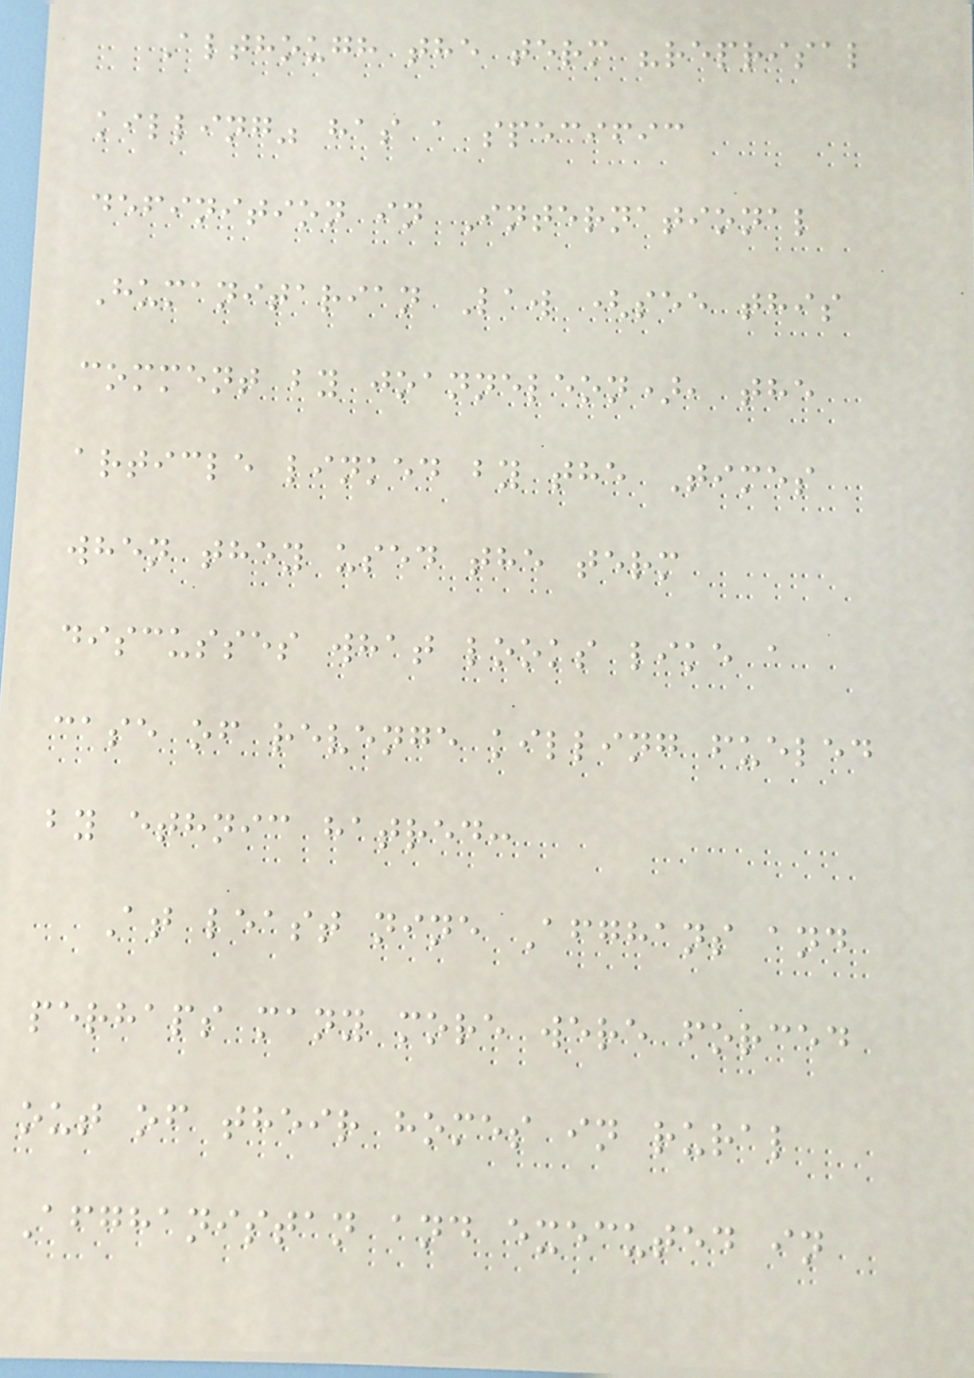Although the term "reprisal
killing" has a specific
definition in International
Humanitarian Law (see this
comment by joanneleon), the
article linked by the Times
when they used the term
discusses what looks like a
case of revenge killing fueled
by ethnic hatred:
At least nine Afghans and
perhaps many more were forced
out of their homes in rural
Afghanistan and executed in
